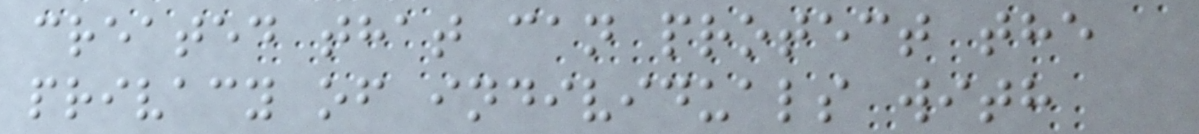created that can protect the
privacy of individuals with
